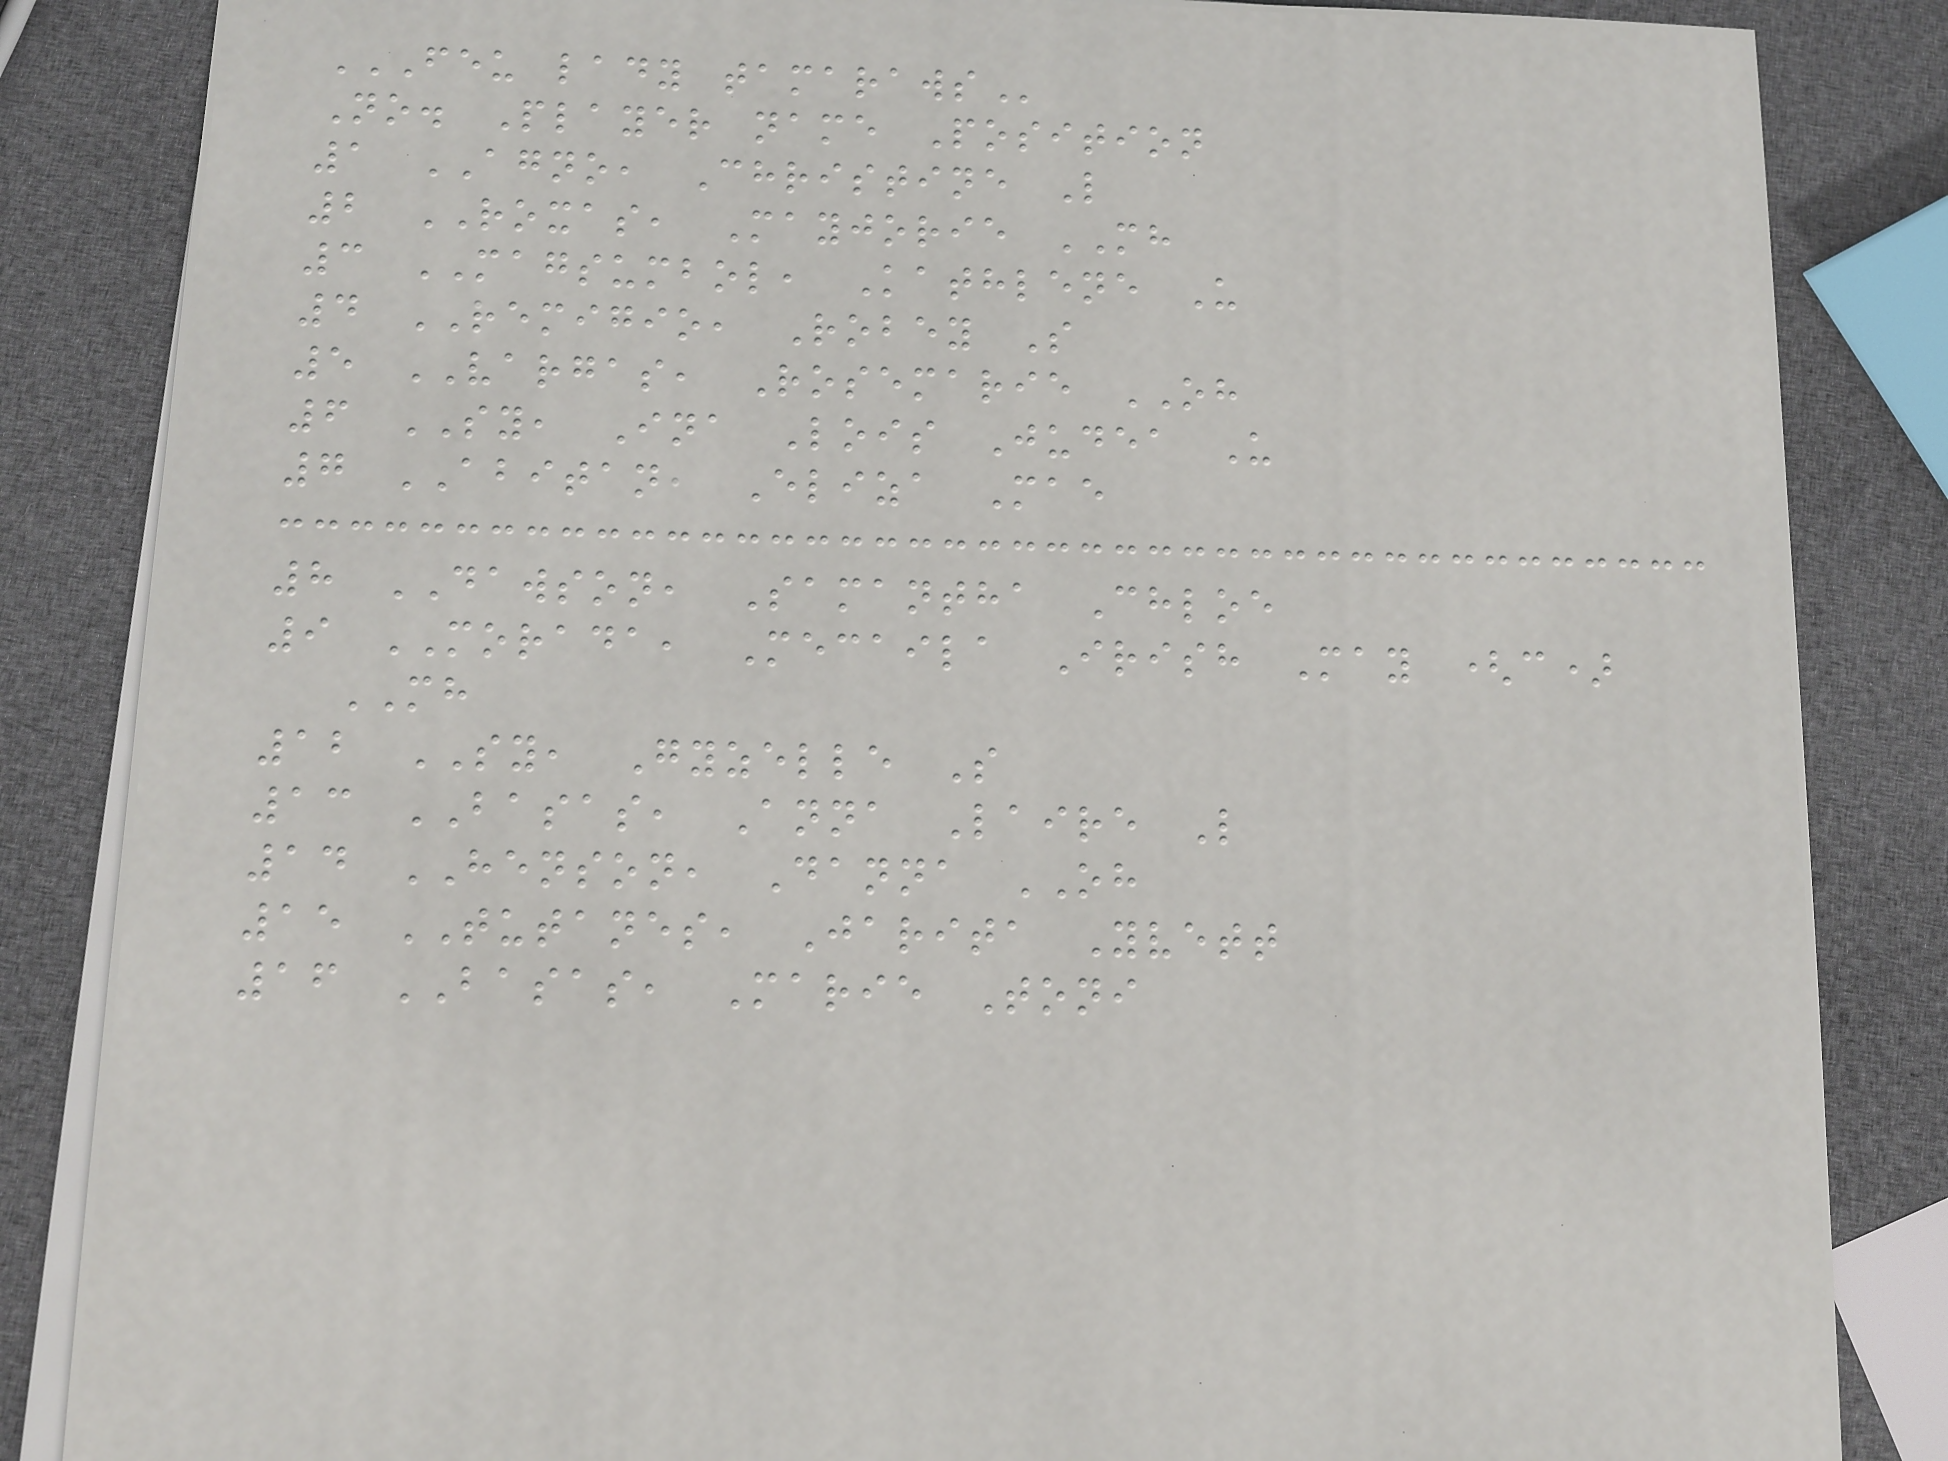FEU LADY TAMARAWS
No. Player name Position
1 AGNO, Christine L
2 ROXAS, Mayjorie MH
3 MAGSUMBOL, Kathlene U
4 REMIGIO, Robey S
5 VARGAS, Rosemarie OH
6 SY, Ina Lois Judea U
7 ABITAN, Eliza Mae
8 DAWSON, Samantha Chloe
9 MORADA, Mecaila Irish May (c)
MH
12 SY, Gyzelle S
13 BASAS, Anna Laire L
14 HENSON, Danna OH
15 TUTANES, Jarita Yvett
16 BASAS, Marie Toni
